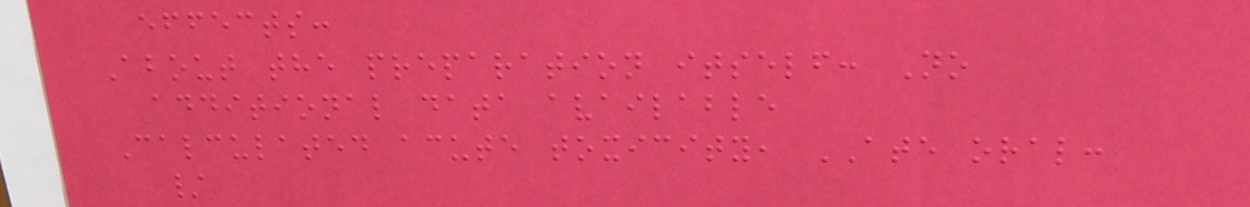effects:
About the preparation itself: No
additional data available
Calculated acute toxicity, ATE oral:
/
